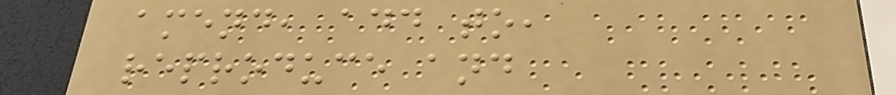amend, add to,
reproduce and
